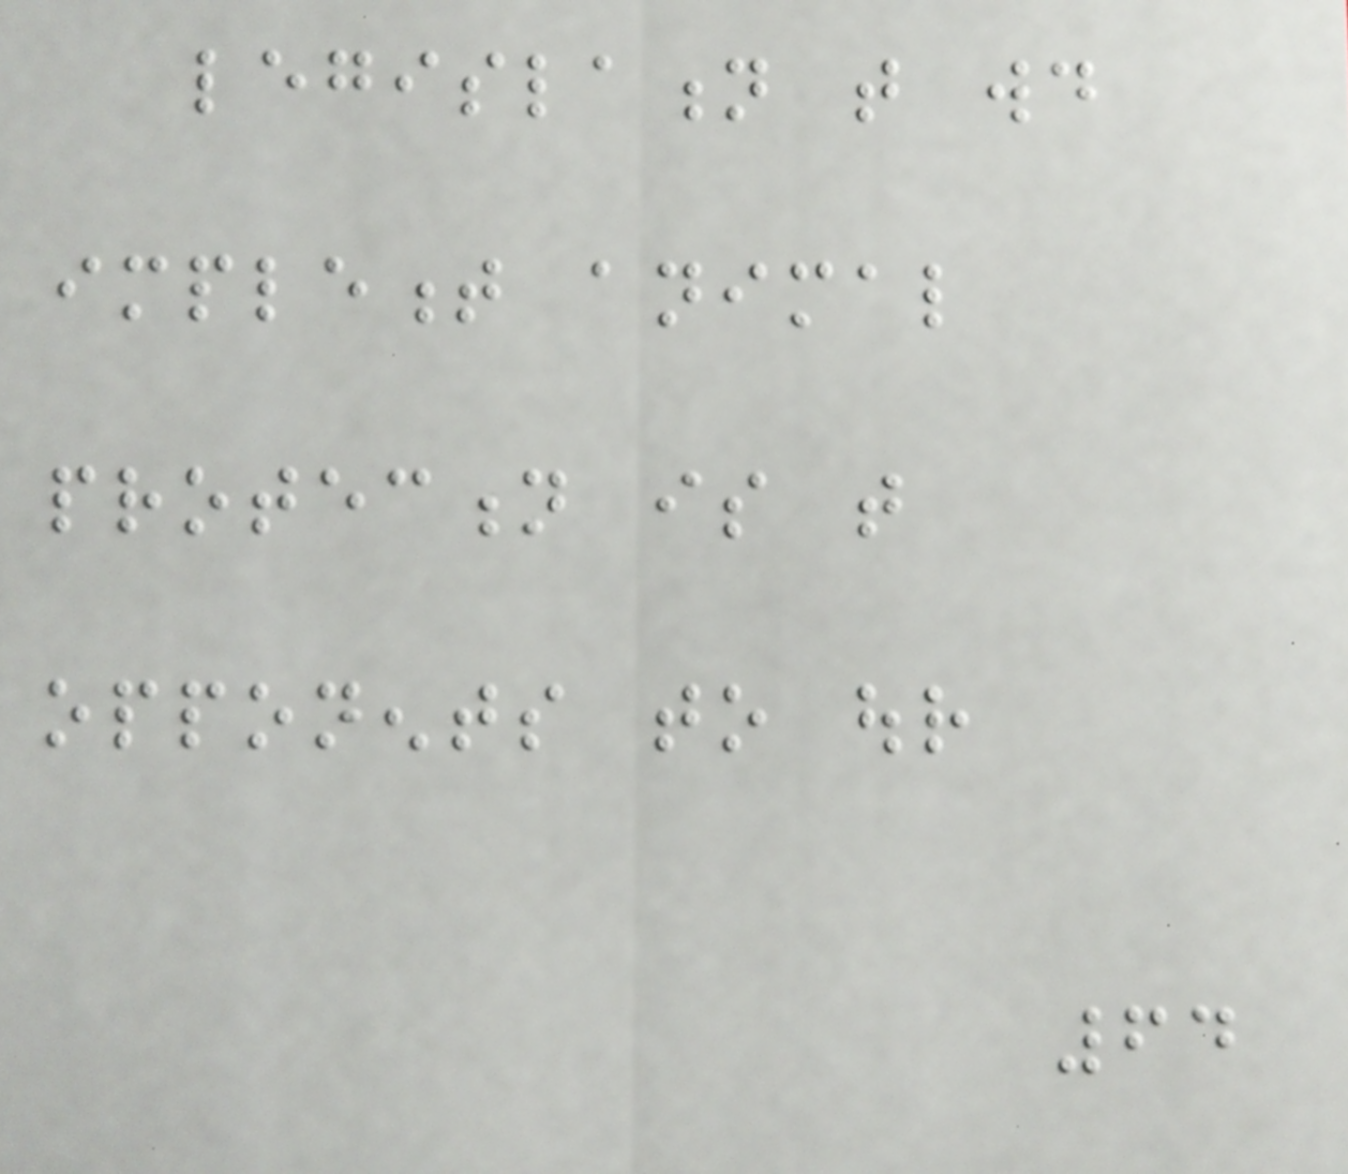legislation that would
implement animal
protection is that
opponents to our
64
